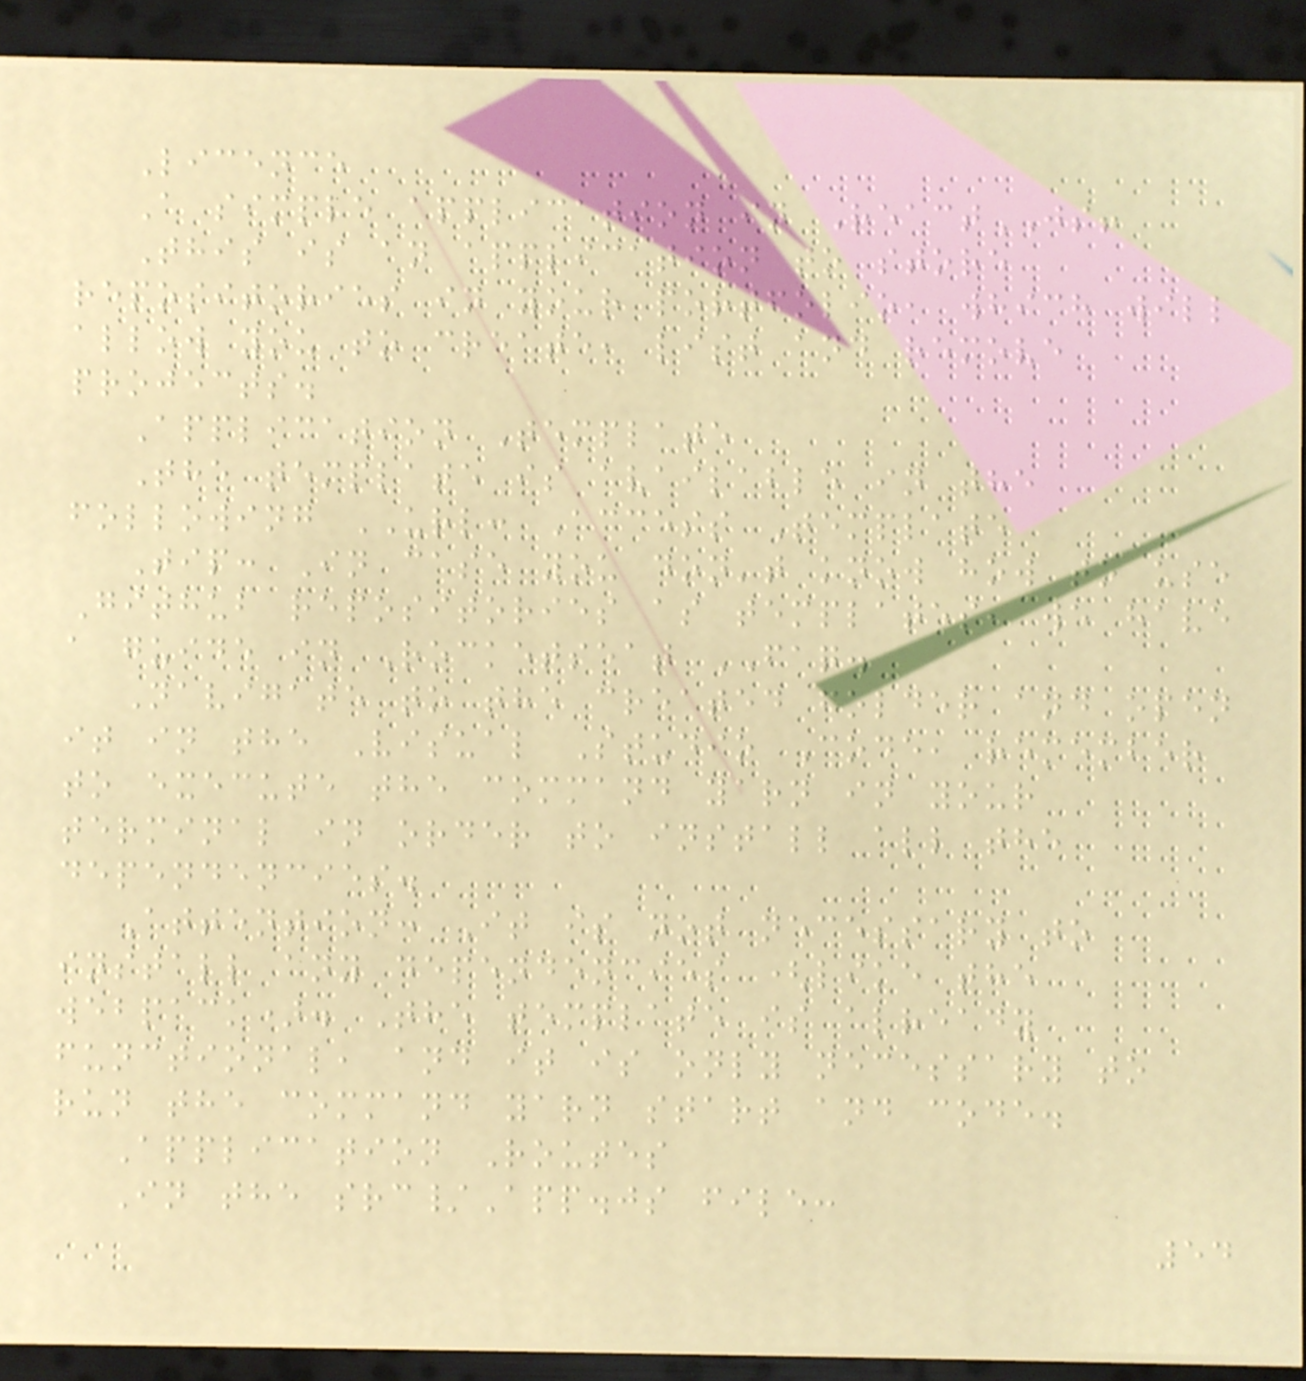Licence
A simple application in ReactJS!
This is an application to store
repositories in your portfolio, which will
allow you to create, list and remove
projects.
Application Template
The template is available in the
following URL: Access Template
Tip: In case you don't know how to use
Github repositories as templates, we have
a guide in Rocketseat FAQ.
Navigate to the created folder and open
it in the Visual Studio Code, remember
to execute the command yarn in your
terminal in order to install all the
dependencies.
Attention: It is not necessary to
install any dependencies (like the
webpack). The template is already
functional, and it is only necessary to
run the command yarn start and code.
Application Routes
In the src/App.js file:
54
